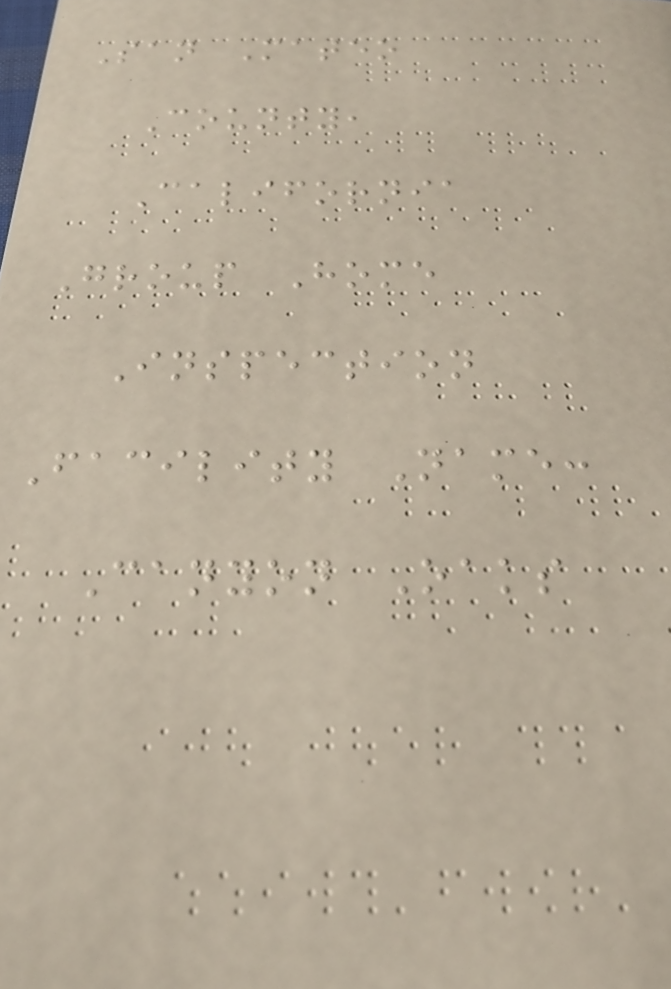San Mateo
County,
California
Group Home
Inspection
Facility Name:
Canyon Oaks
